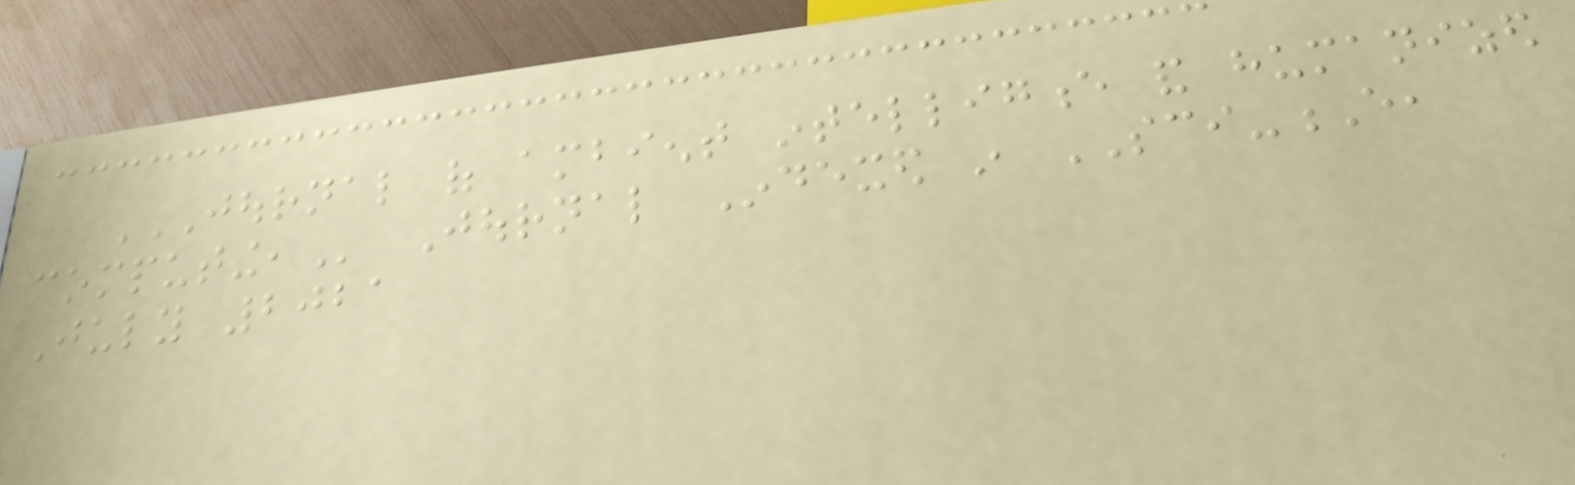JOURNAL OF AMBIENT INTELLIGENCE AND HUMANIZED
COMPUTING, Journal Indexed in SCI-E,
July 2021
